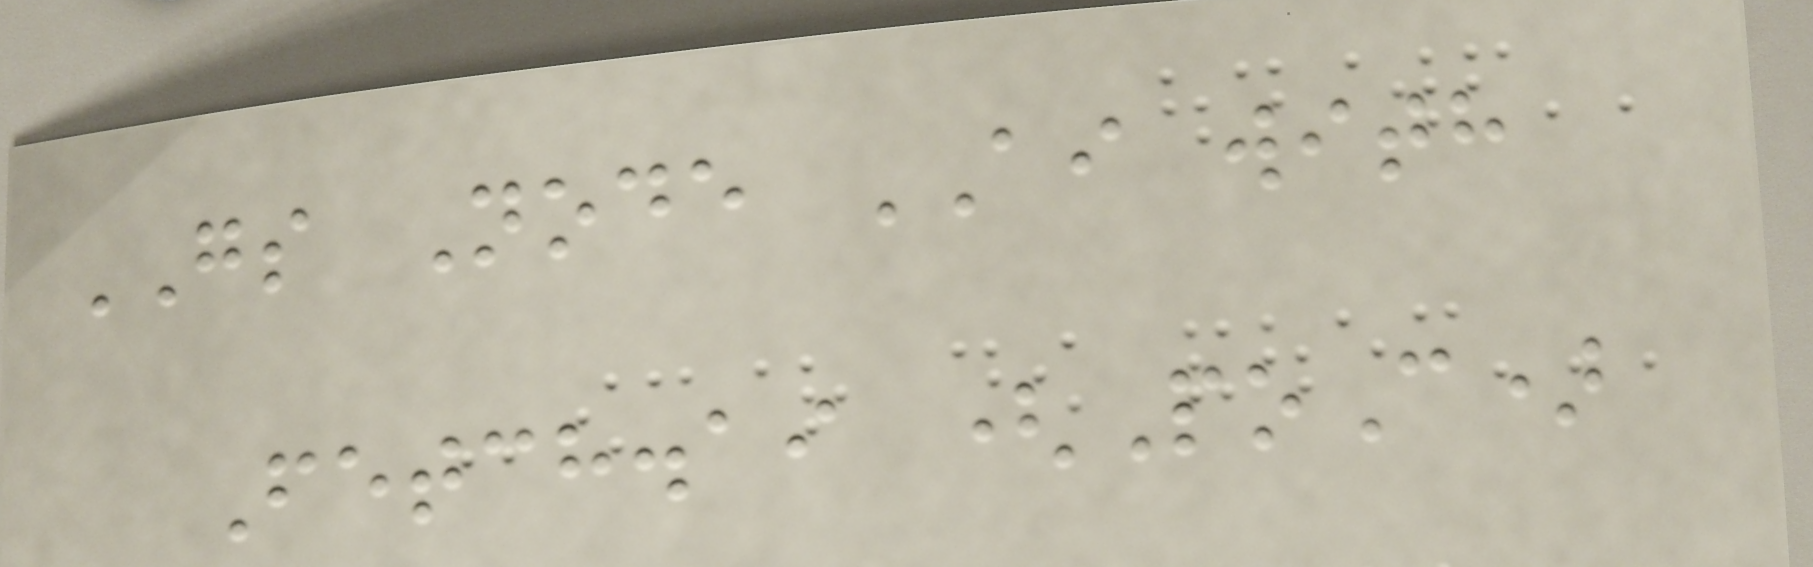GS Node AI with
Fetch.ai (PoC)
